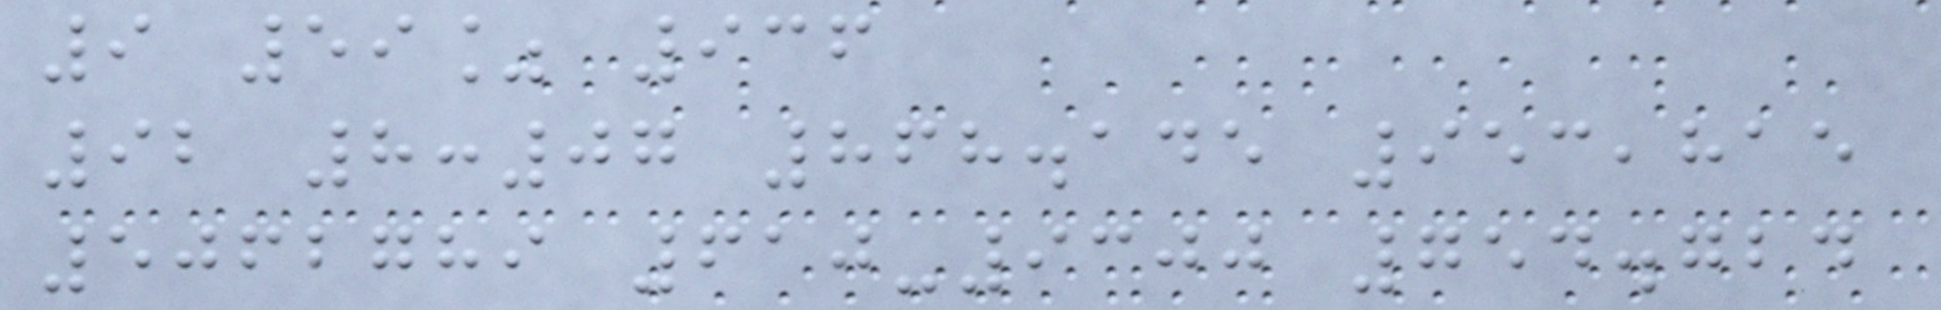9 59% 936
92 8:07 868.145 953,815
5062789 610-9300 754.724
